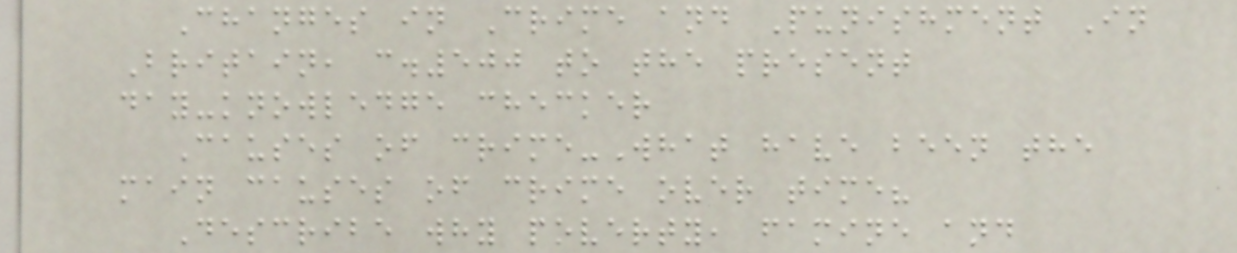Changes in Crime and Punishment In
Britain, c.500 to the present
day-knowledge checker
Causes of crime-What have been the
main causes of crime over time?
Describe why poverty, famine and
